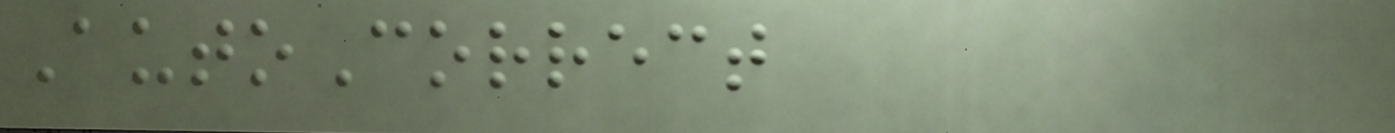AutoCorrect
